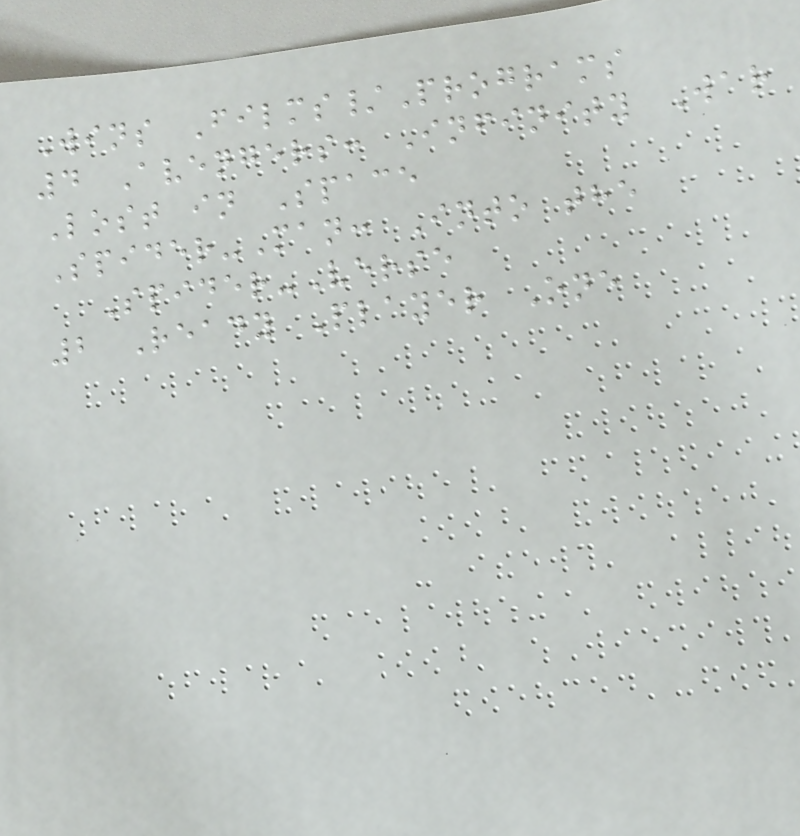Wins Films/Programs
4 Avengers: Infinity War
Lost in Space
Spider-Man: Into the
Spider-Verse
2 Ready Player One
